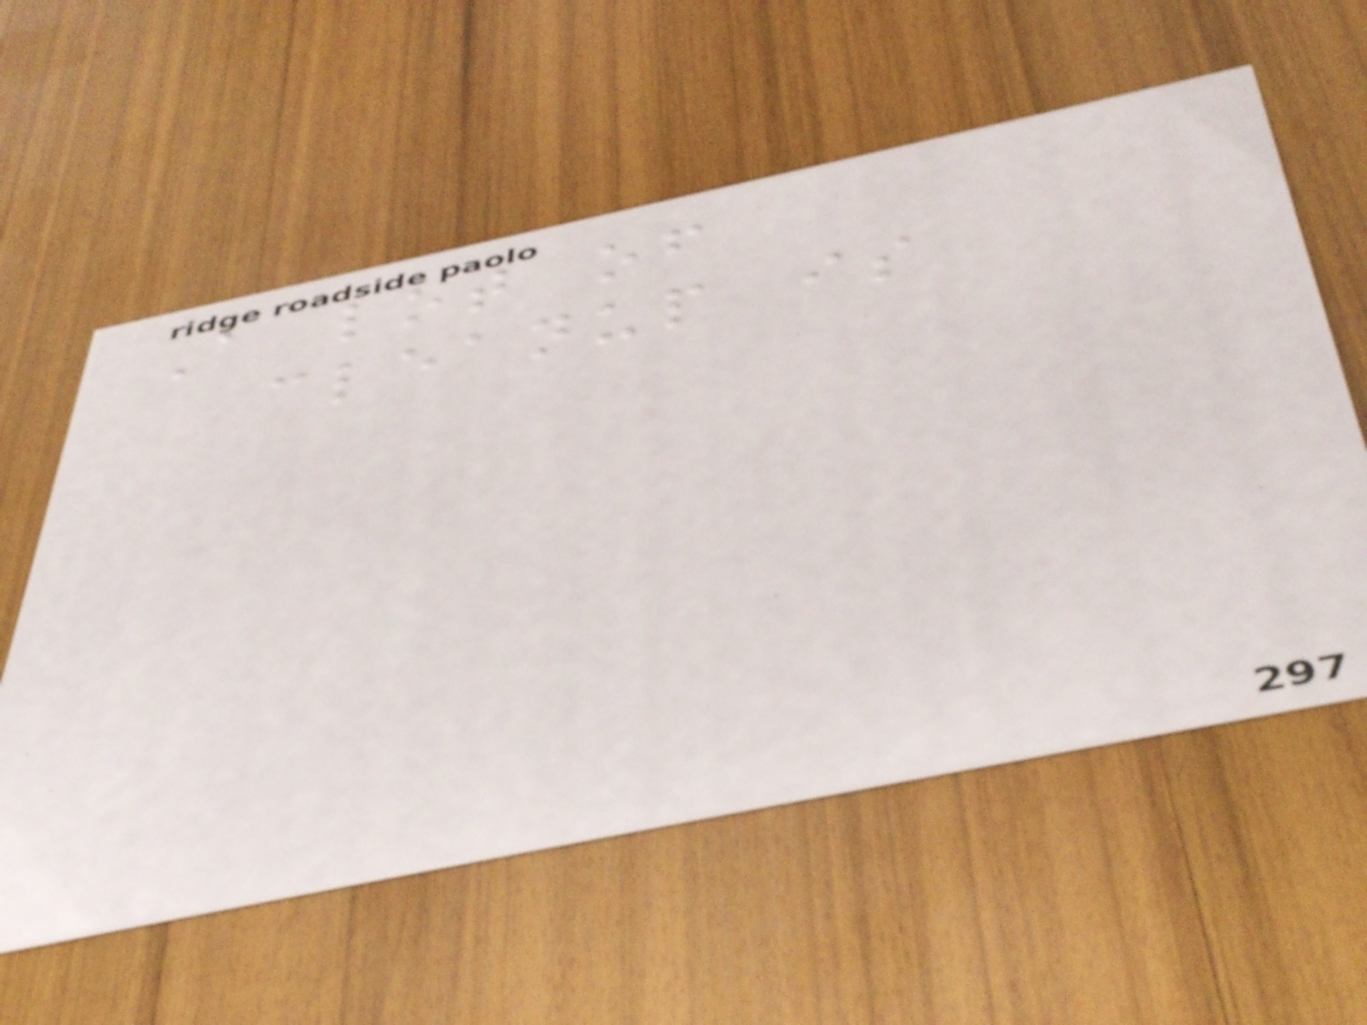A lot of
cleanup is
